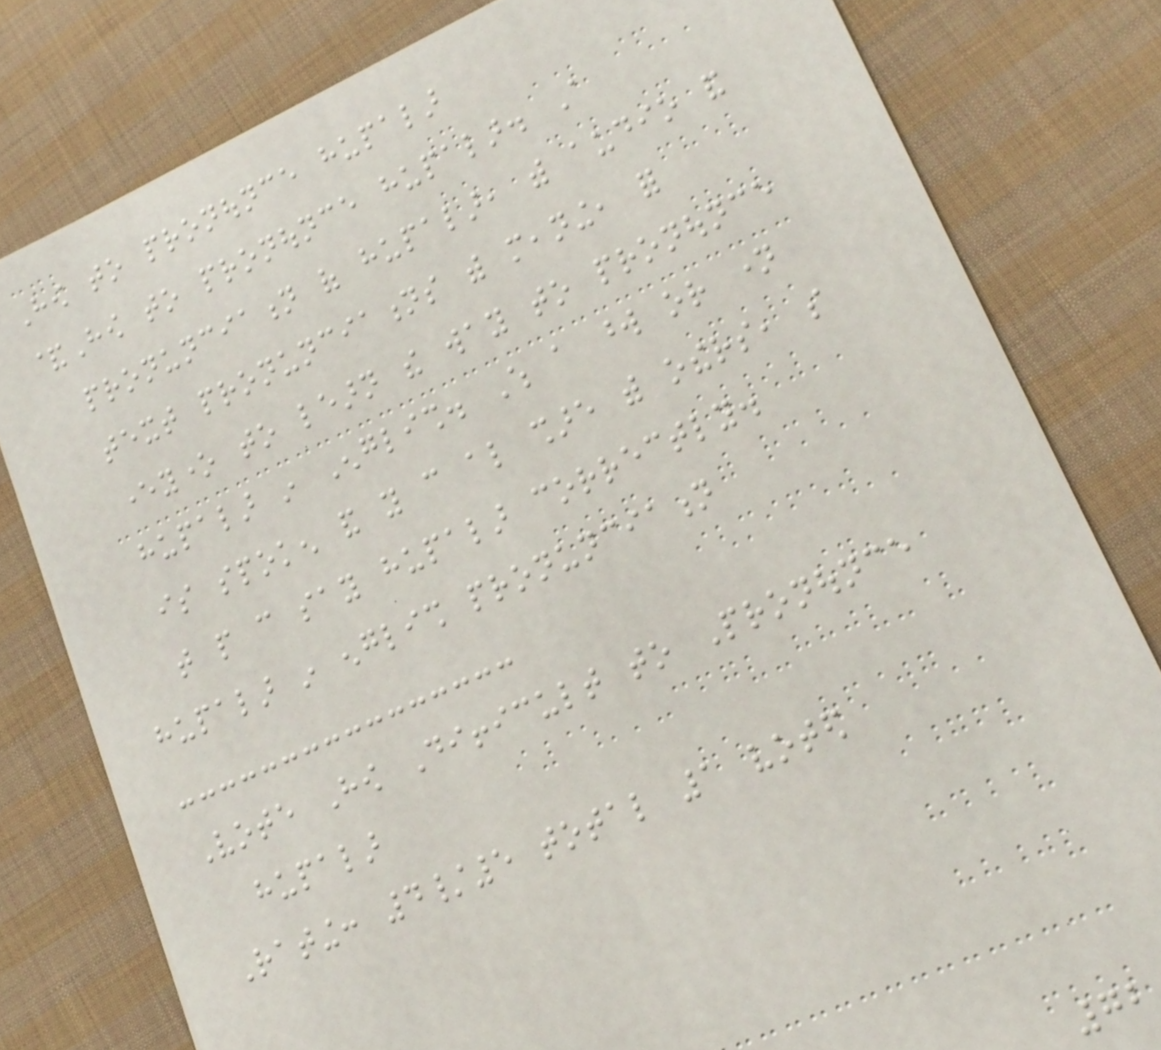How to pronounce hupalar
&How to pronounce hupalar. A
pronunciation of hupalar, with audio and
text pronunciations with meaning, for
everyone to learn the way to pronounce
hupalar in English. Which a word or name
is spoken and you can also share with others, so
that people can say hupalar correctly.
hupalar in english pronunciation
Vote How Difficult to Pronounce
hupalar
Rating: 4/5 total 1 voted
72
